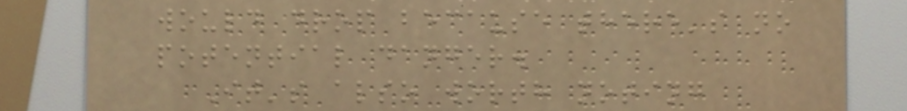would drop because there's no
potential danger.
It's also worth noting
